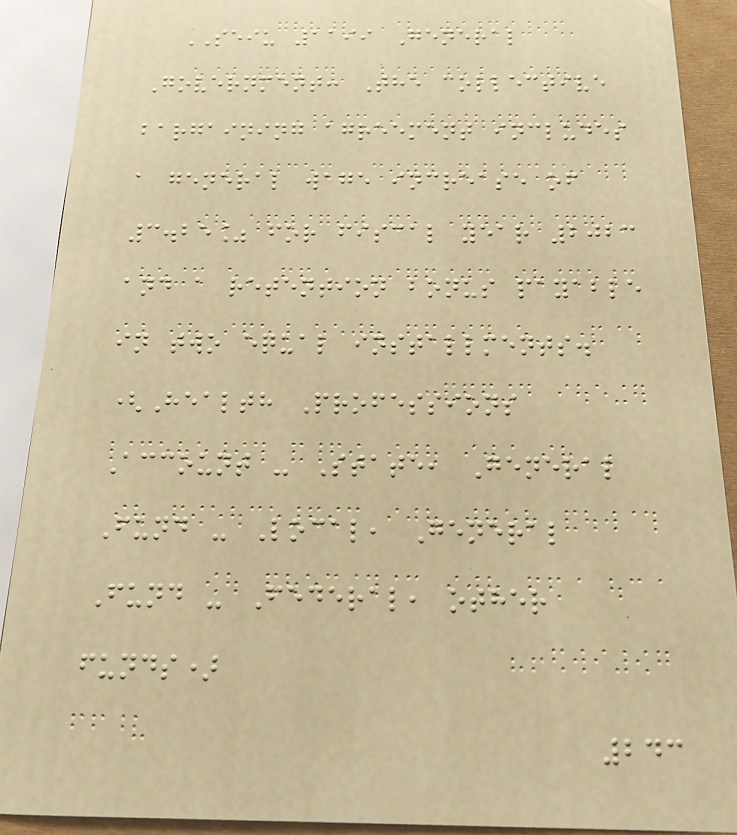SEIU 1199 General
Government: The collective
bargaining agreement includes
a general wage increase of
3.25% for fiscal year 2023
and a retention bonus payable
in two equal installments.
(Health Professions
Account - State, General
Fund - Local, General
Fund - Federal, other
funds)
243
